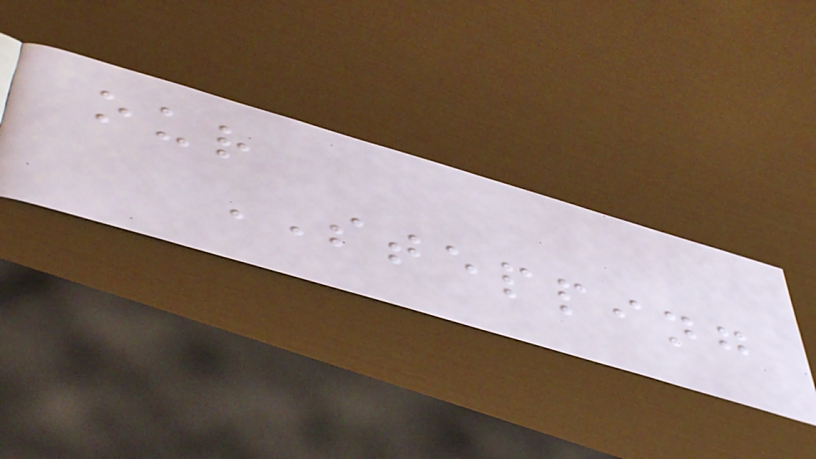our
STEPPING
